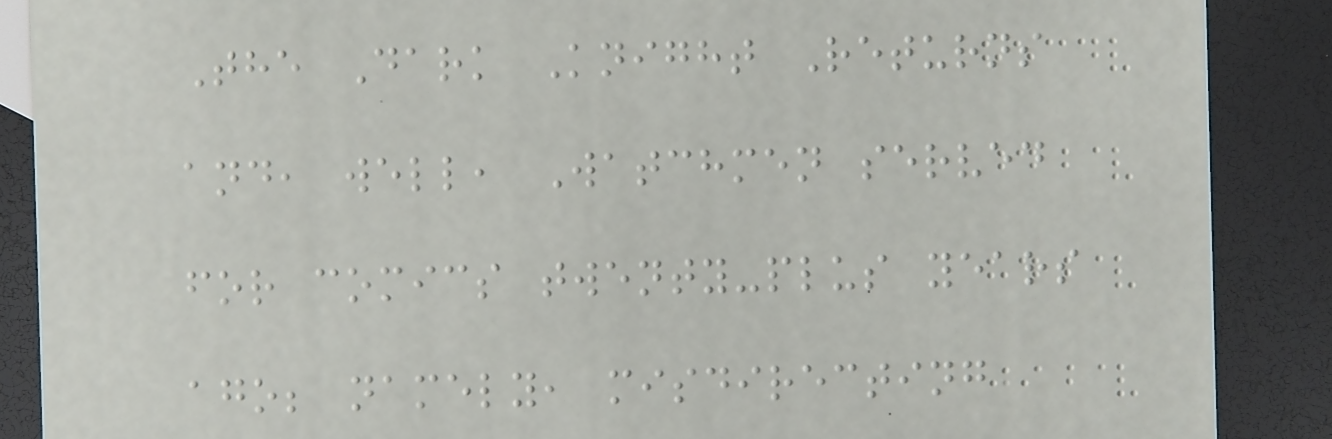The Dark Knight Returns
and, well, Watchmen served
for comics twenty-plus years
ago; namely, misdirecting
